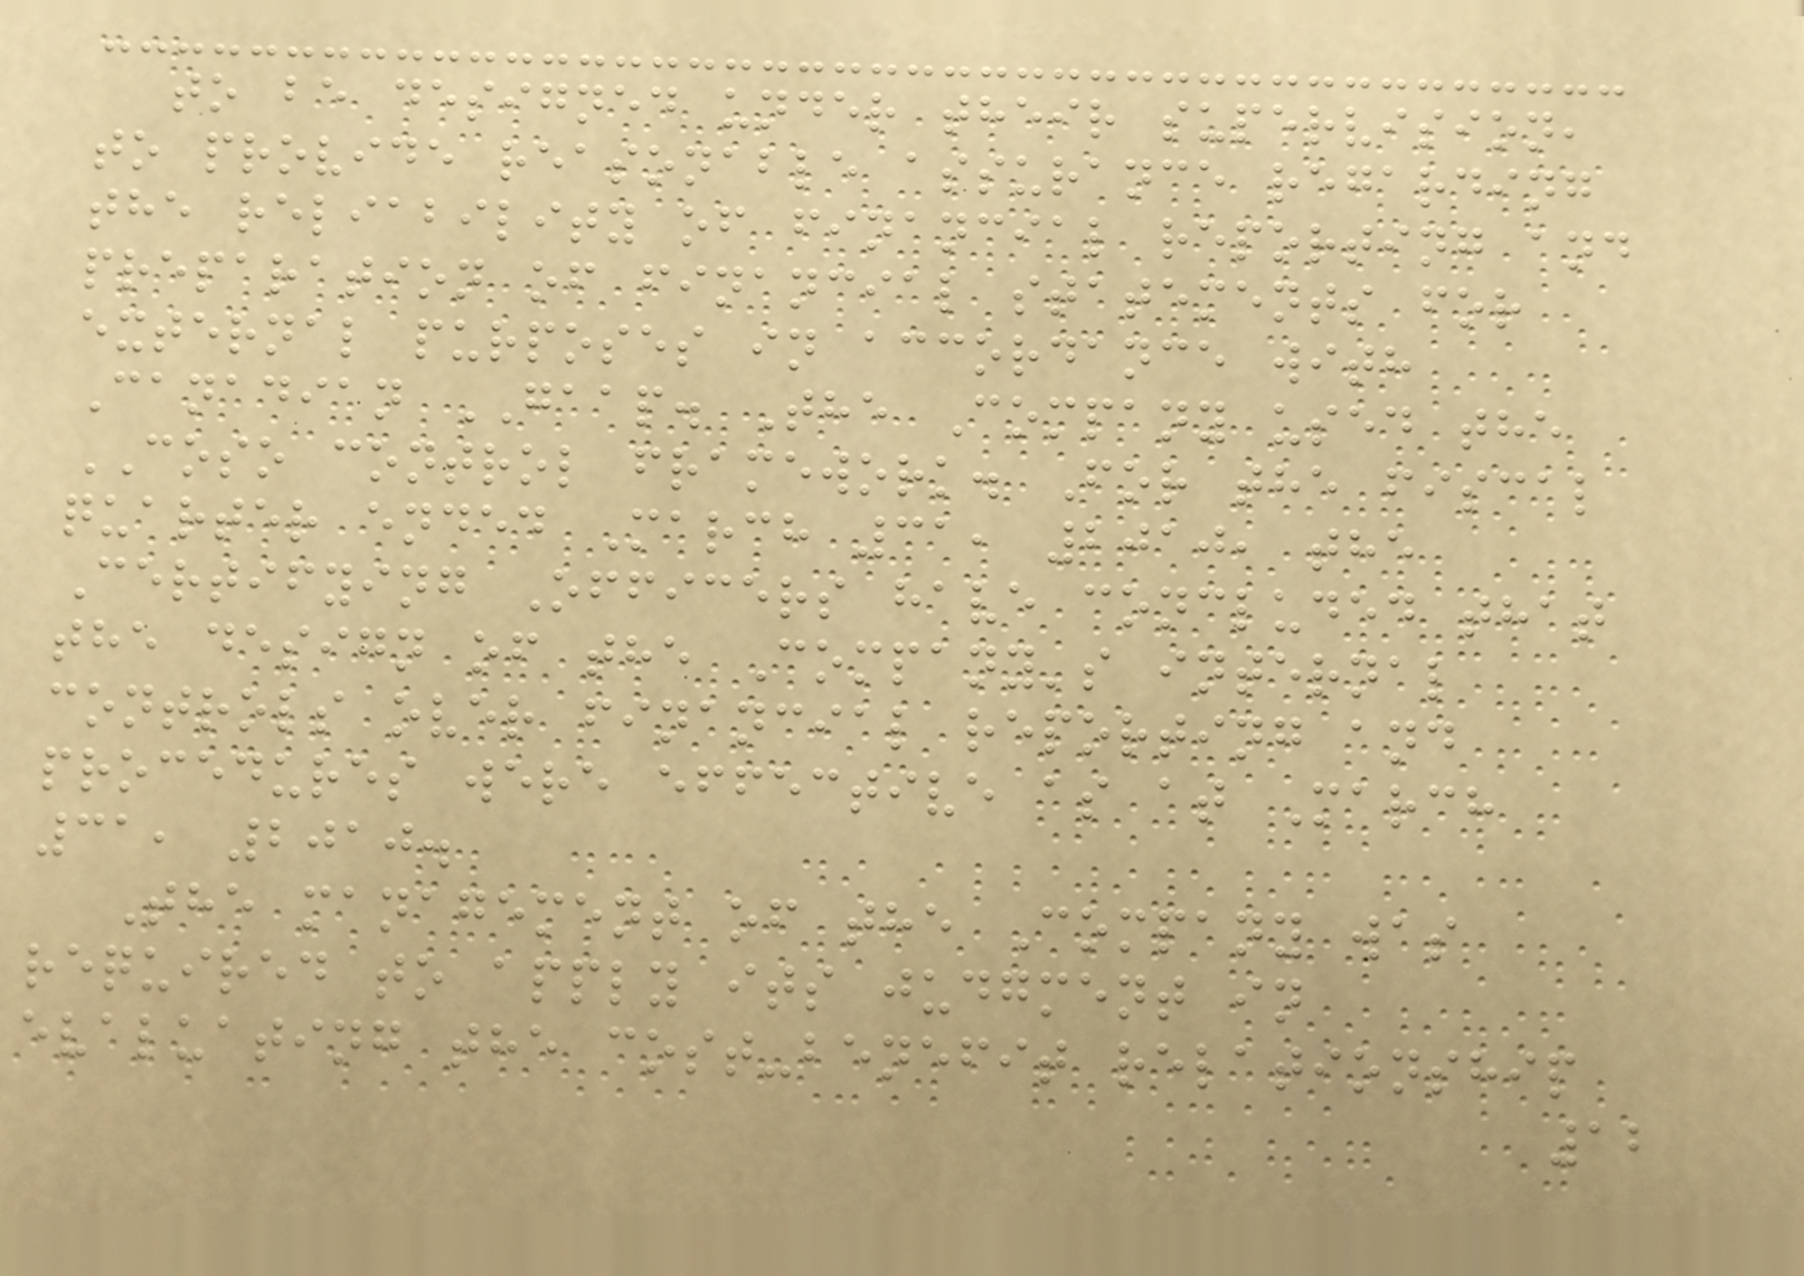to be designed under their supervision,
to provide reasonable assurance regarding
the reliability of financial reporting and
preparation of financial statements for
external purposes in accordance with
Canadian GAAP. The Company used the
COSO control framework. For the fiscal
quarter ended March 31, 2010, the
Certifying Officers have concluded that
the design of the Company's internal
controls over financial reporting and
procedures were effective as at March
31, 2010.
The management of the Company was
required to apply its judgment in
evaluating the cost-benefit relationship
12
